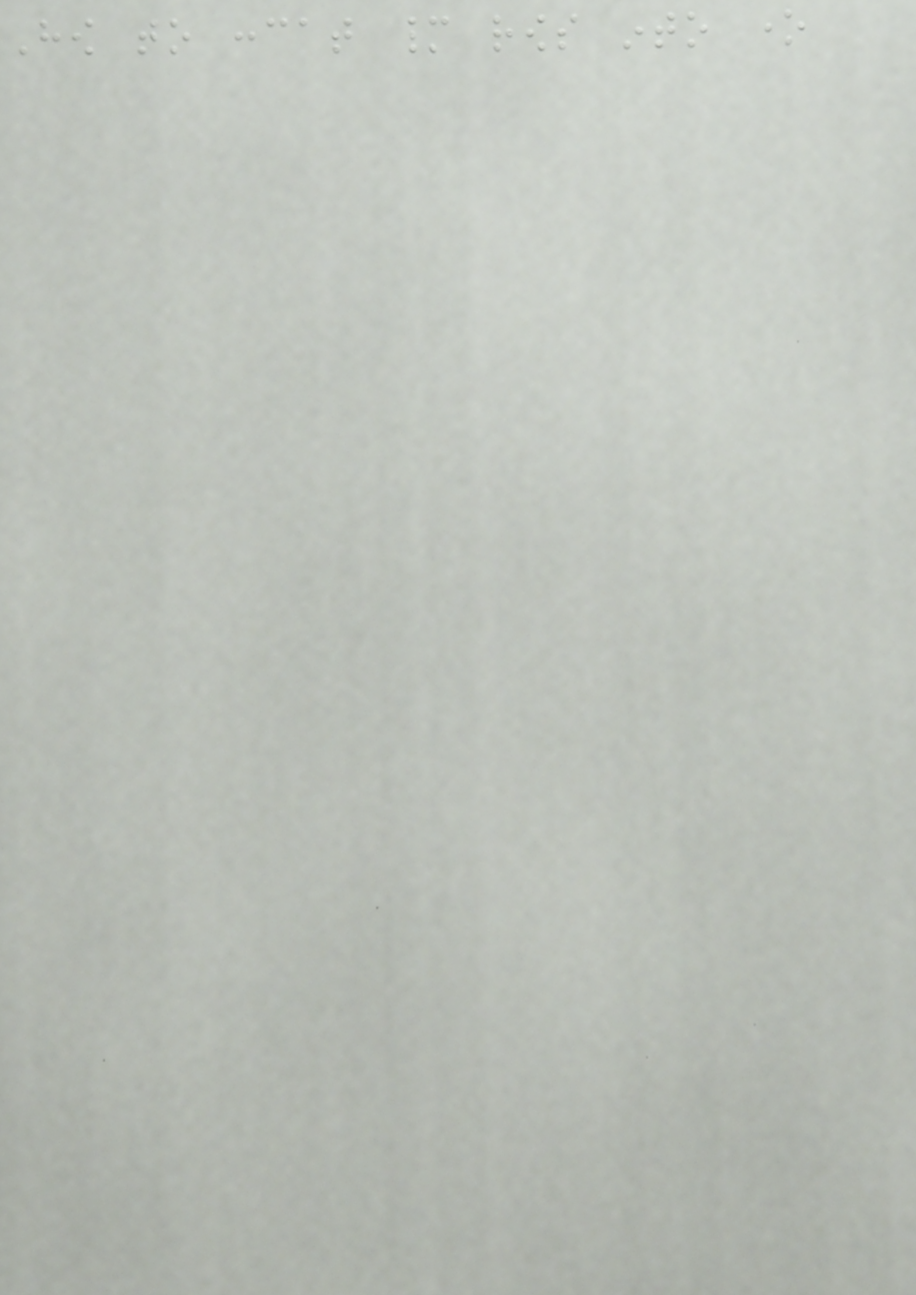How to concat many rows into one
